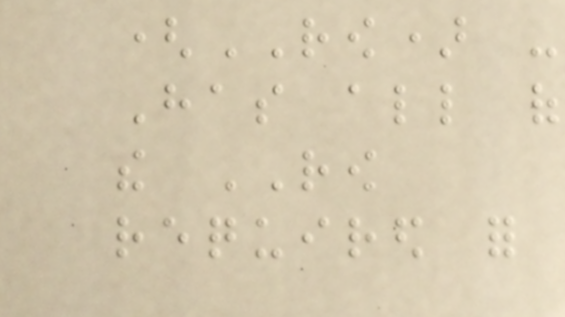(ROW) -
Has all of
the ROW
required for
